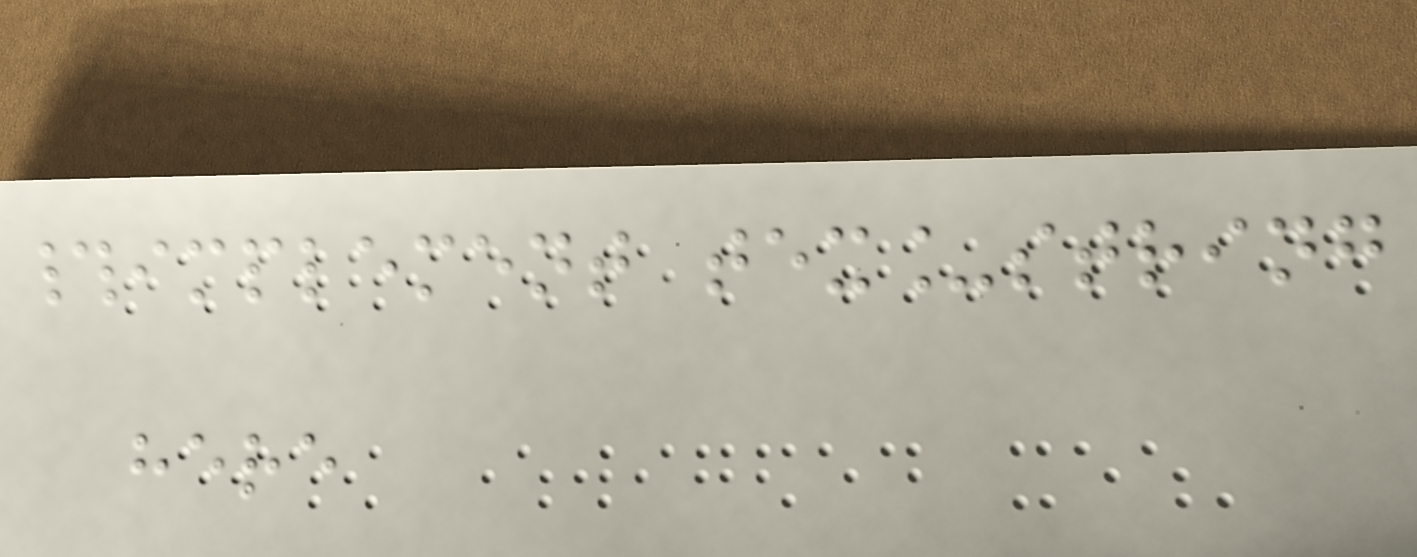#implement tex_string
here
